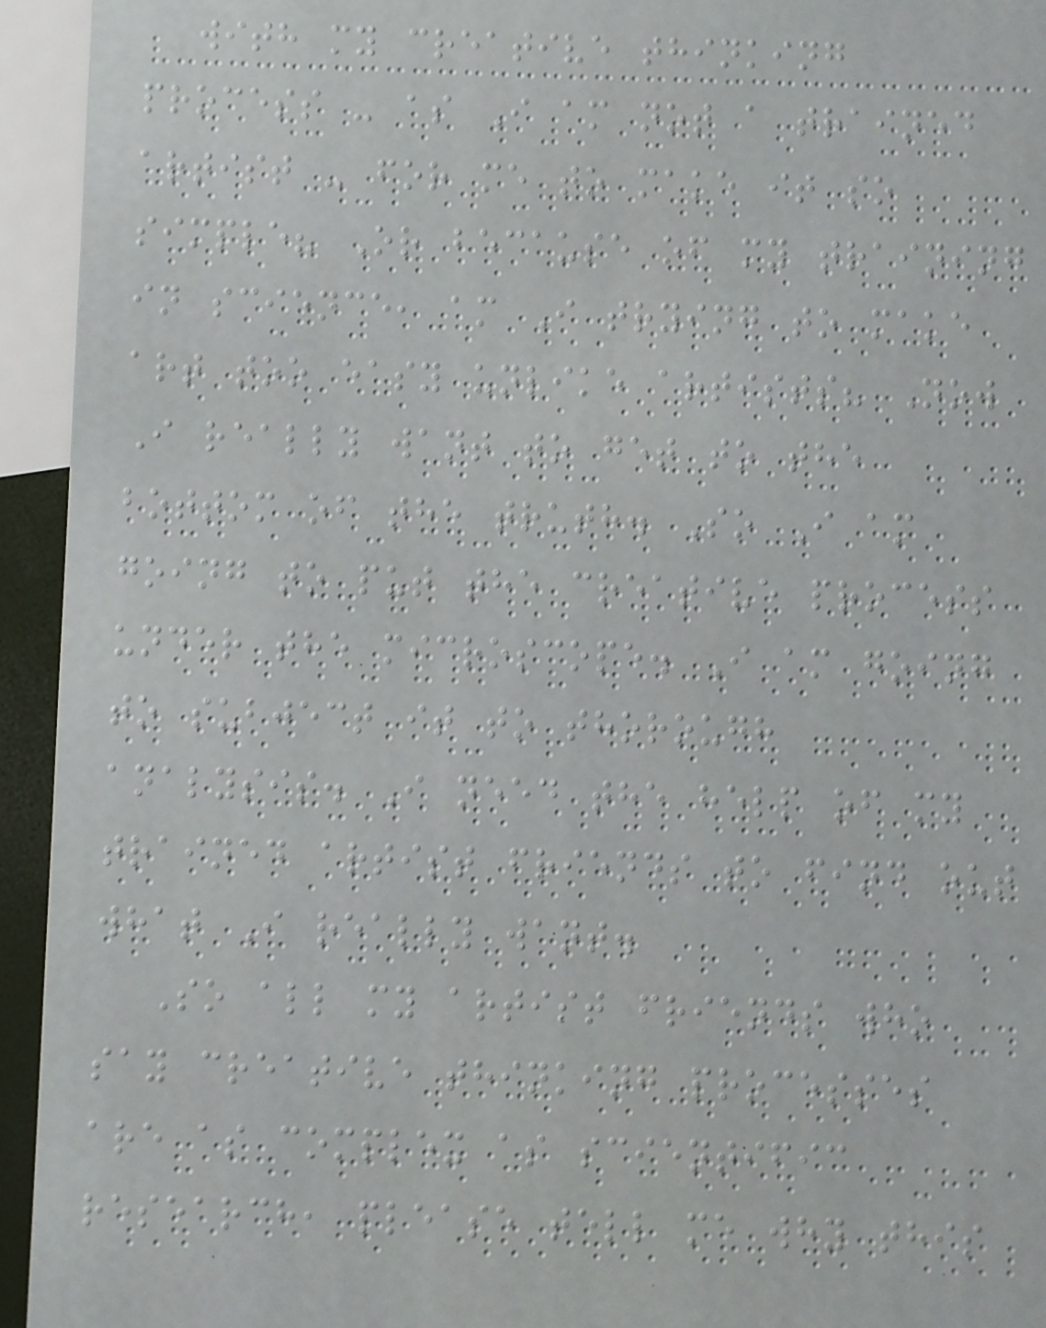with my creative thinking
process - as I am not a trained
artist - for me to make it so
simple? Or because of my training
in science, am I trying to make
art too easy unlike artists? Now
I really want to get to the
bottom of the truth. So I am
going to put the creative process
under the microscope. I am going
to subject it to thorough
analysis. I need the help of my
trained artist friends to find out
what I really want.
So all my artist friends who
say creative thinking processes
are as complex as scientific
research, please tell me why this
